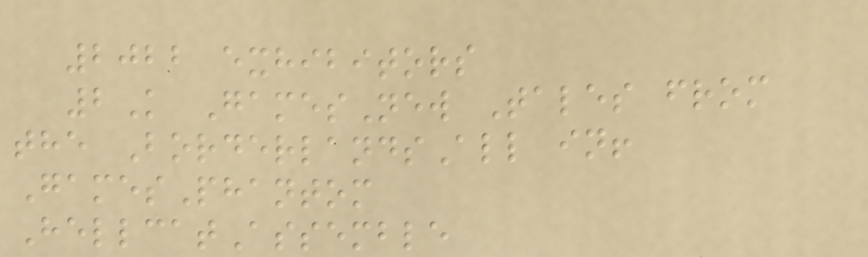2022 exhibitors
2K GamesNew Tales from
the BorderlandsAll in!
GamesPhantom
HellcatAssemble
